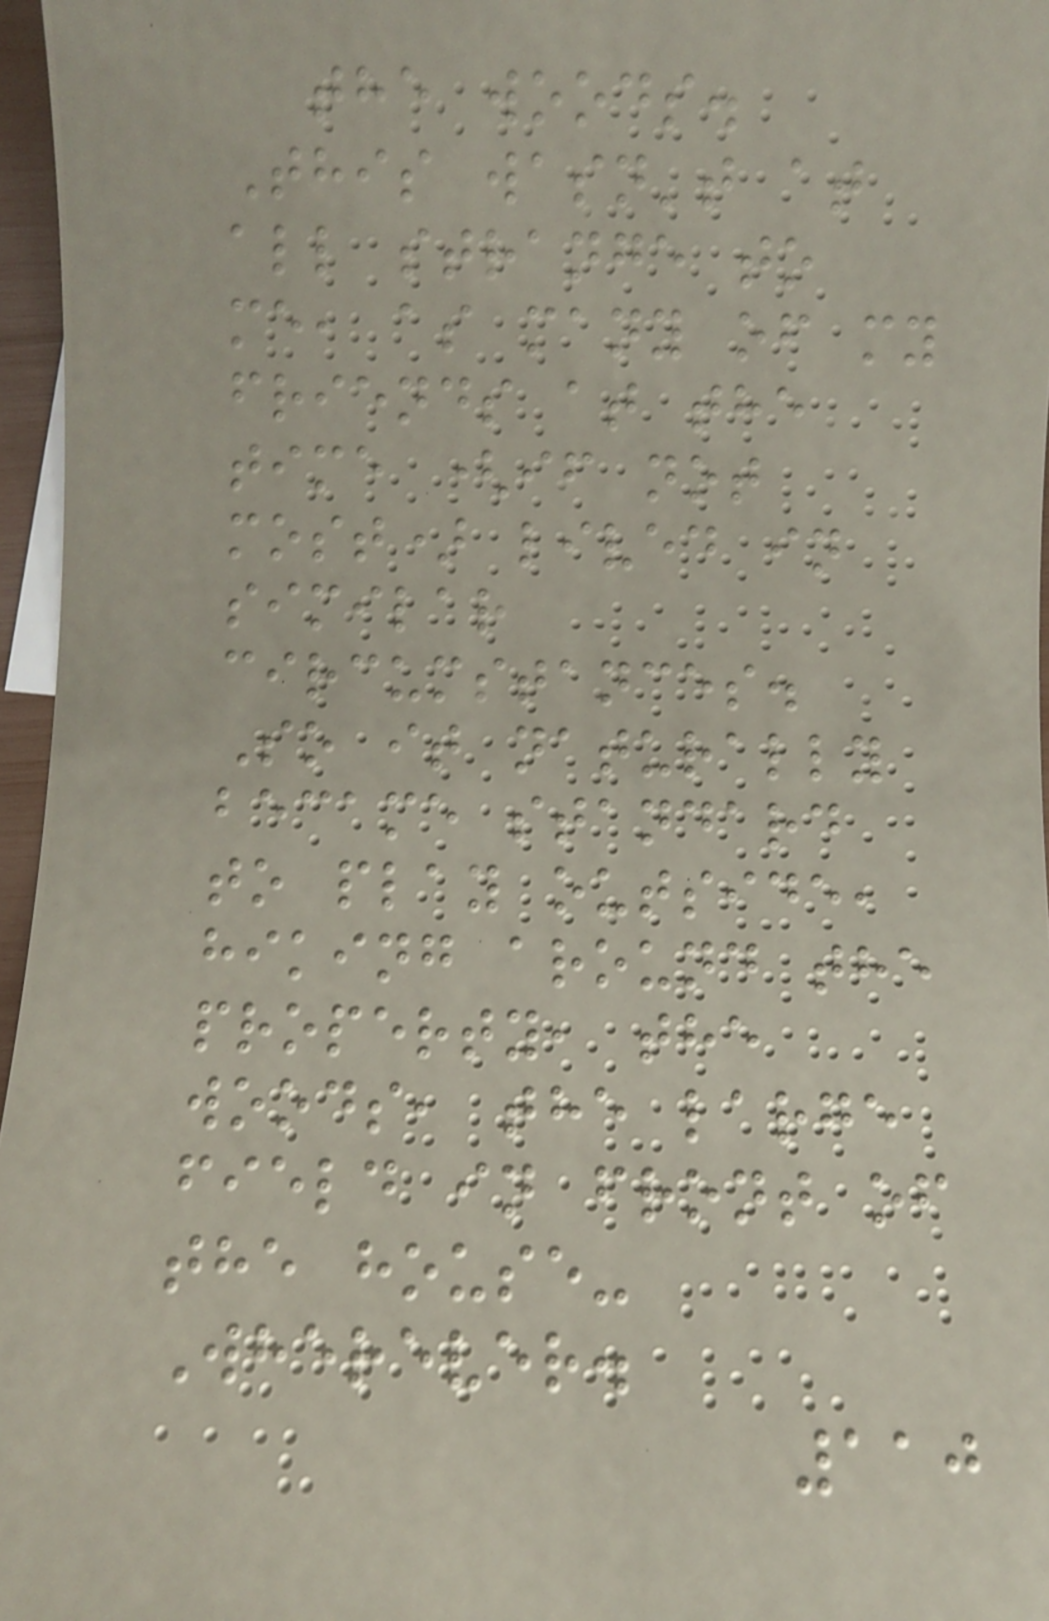the woods.
This wasn't at
all strange to
me, as many of my
friends at the
time (if not
most) lived in
similar
circumstances.
So it naturally
became standard
to play outside,
hiking around the
property, the
woods, the large
field in front of
the house-
Wherever.
110
